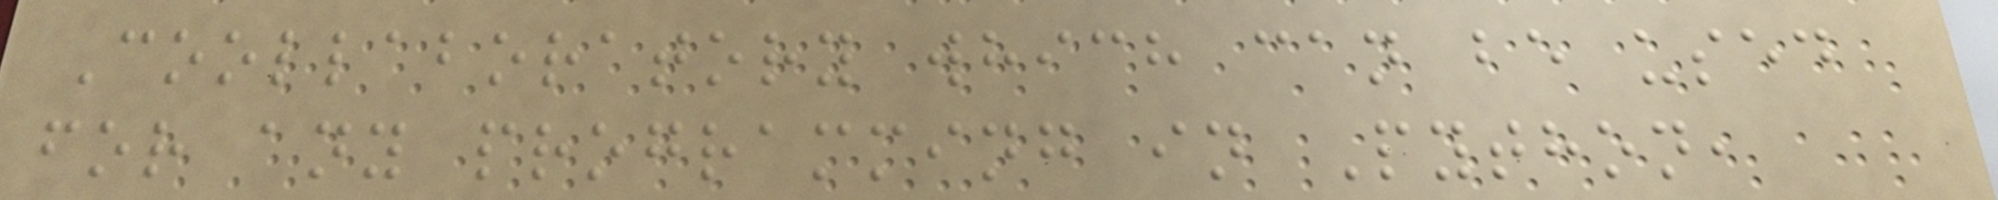Coollaboratory which can be used
for any programming in Python,
